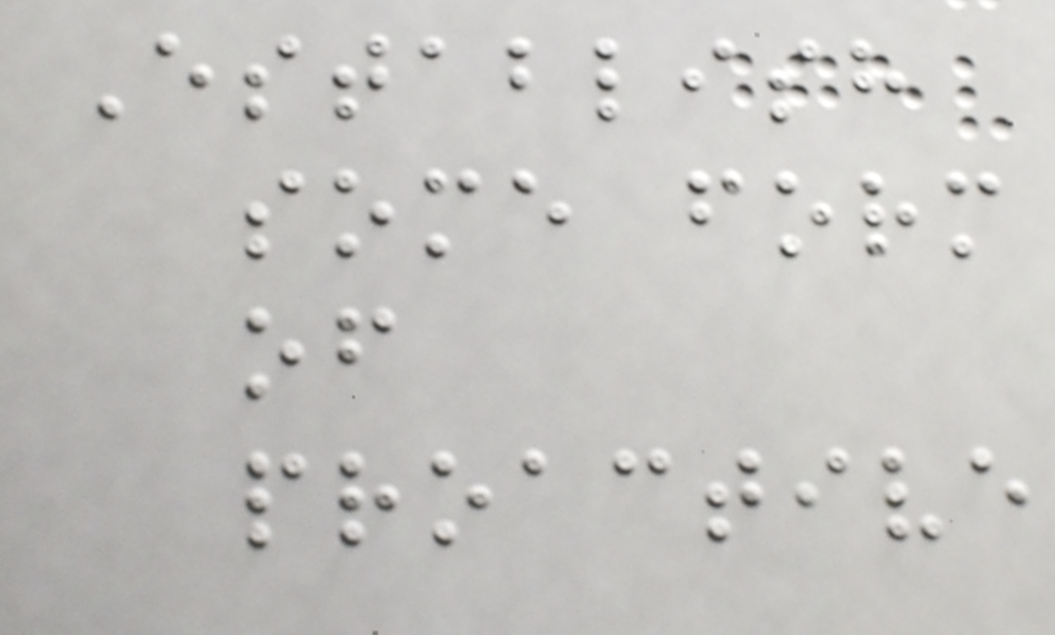Establish
some form
of
proactive
